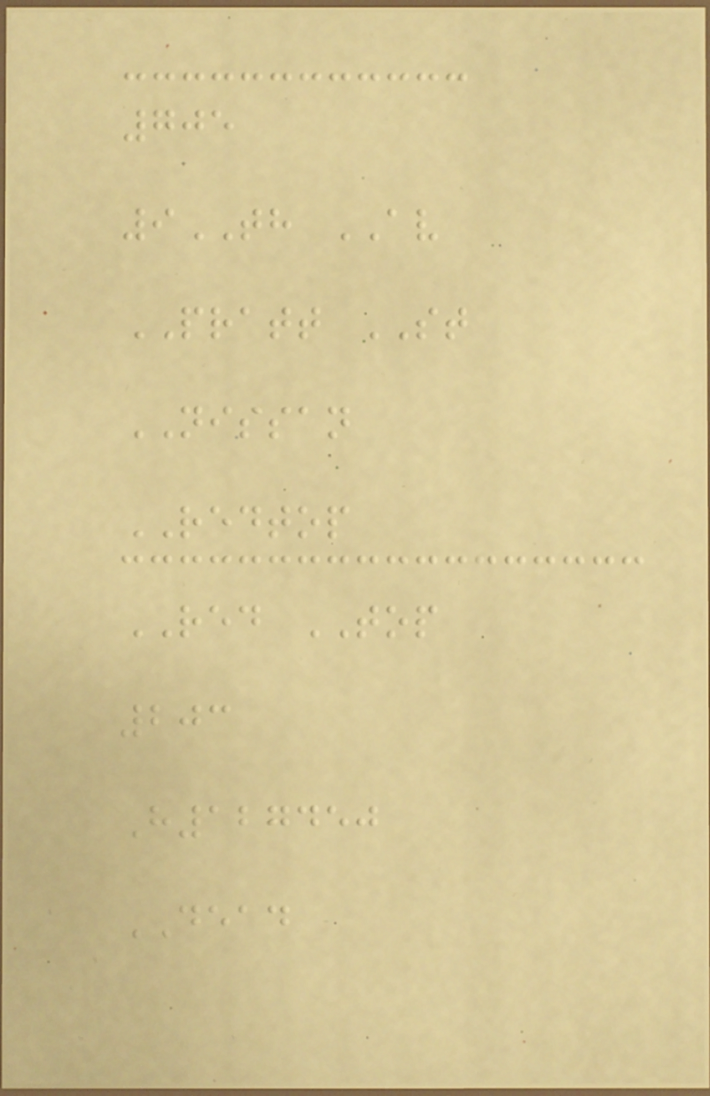705
9TH AV
PRATT ST
NISSAN
REDTOP
RED TOP
203
H127450
DEAD
